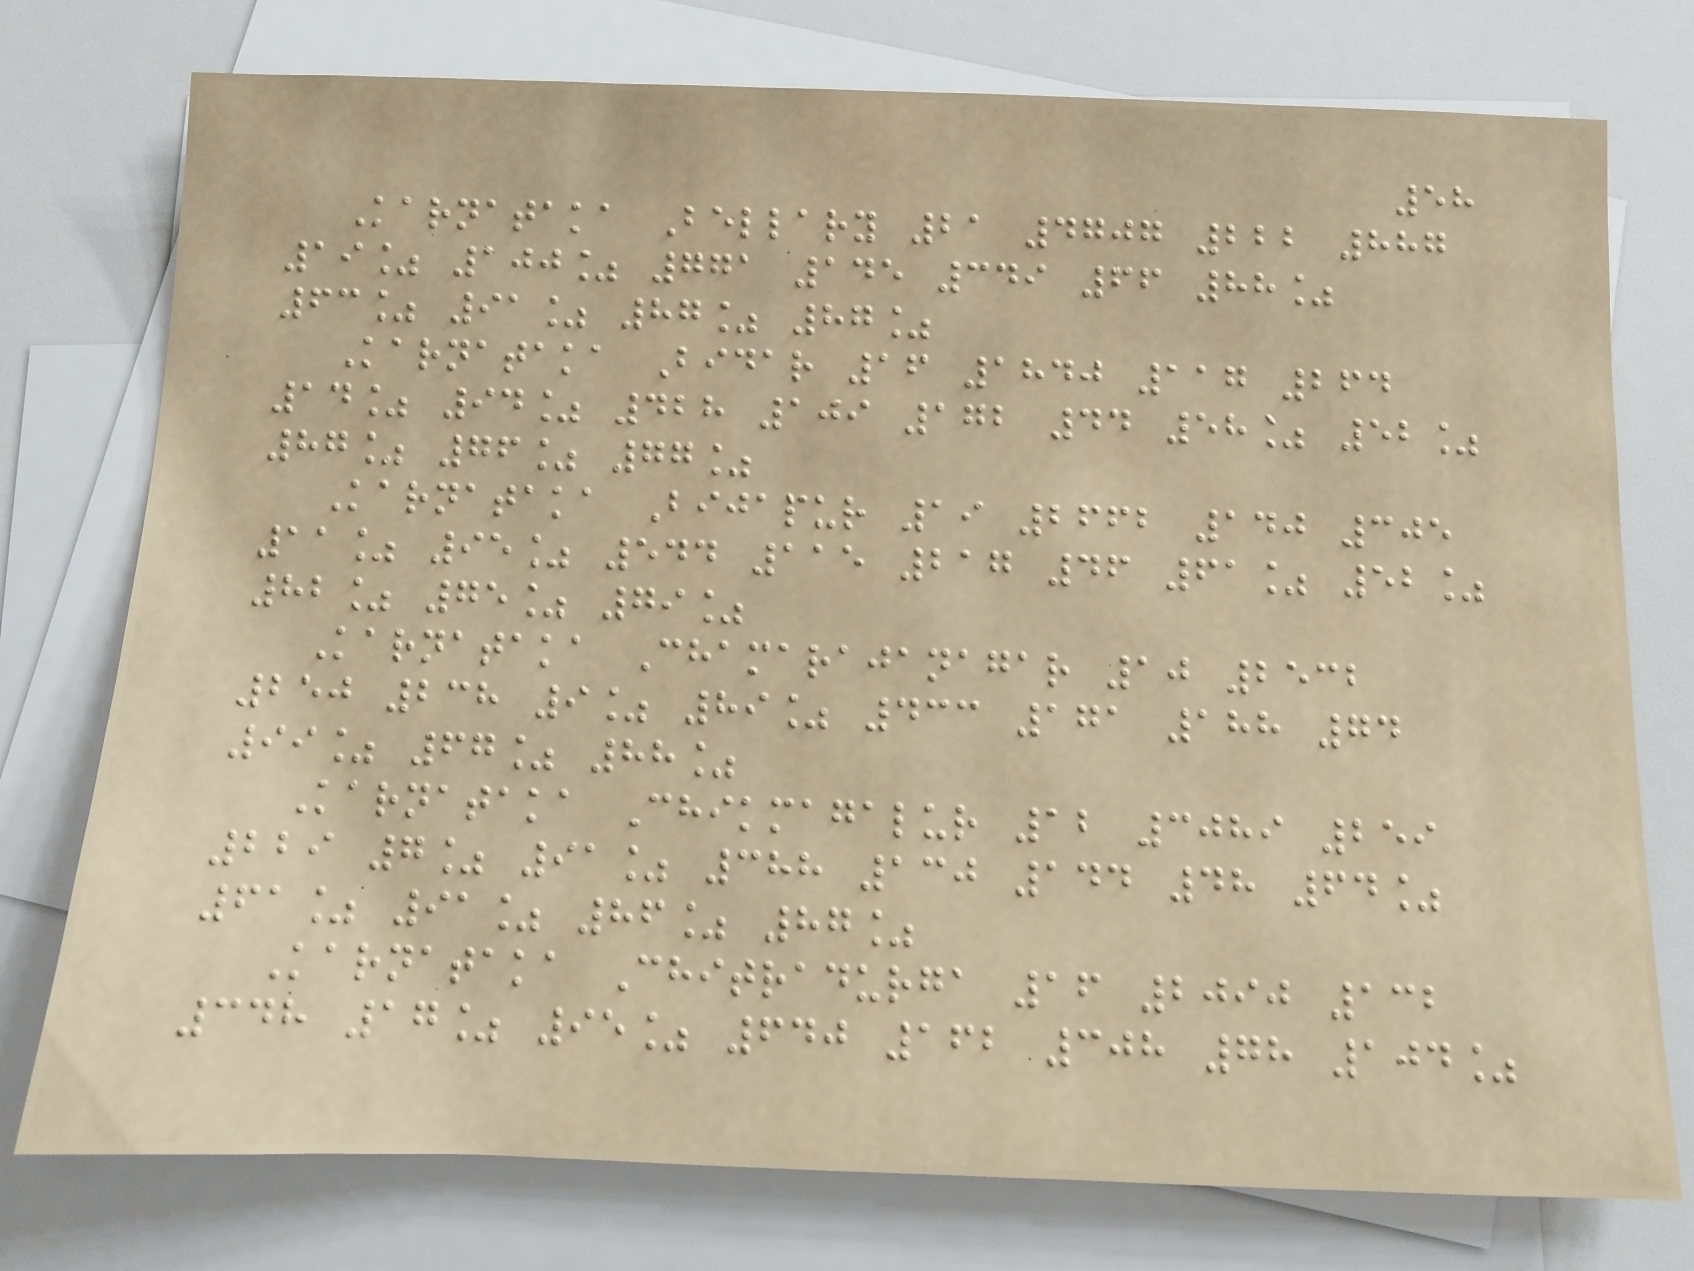58
Karnataka Bellary 21 4707 222 887
19% 100% 771 145 349 66 88%
63% 91% 87% 87%
Karnataka Bidar 16 1840 117 264
14% 94% 428 109 172 44 58% 52%
87% 76% 77%
Karnataka Bijapur 19 2662 140 305
11% 95% 544 115 217 46 61% 52%
82% 75% 79%
Karnataka Chamarajanagar 10 2532
250 238 9% 89% 433 171 188 74
99% 67% 88%
Karnataka Chikmagalur 12 3089 259
229 7% 91% 388 130 144 48 64%
61% 91% 86% 87%
Karnataka Chitradurga 16 2090 132
348 17% 95% 640 162 308 78 104%
